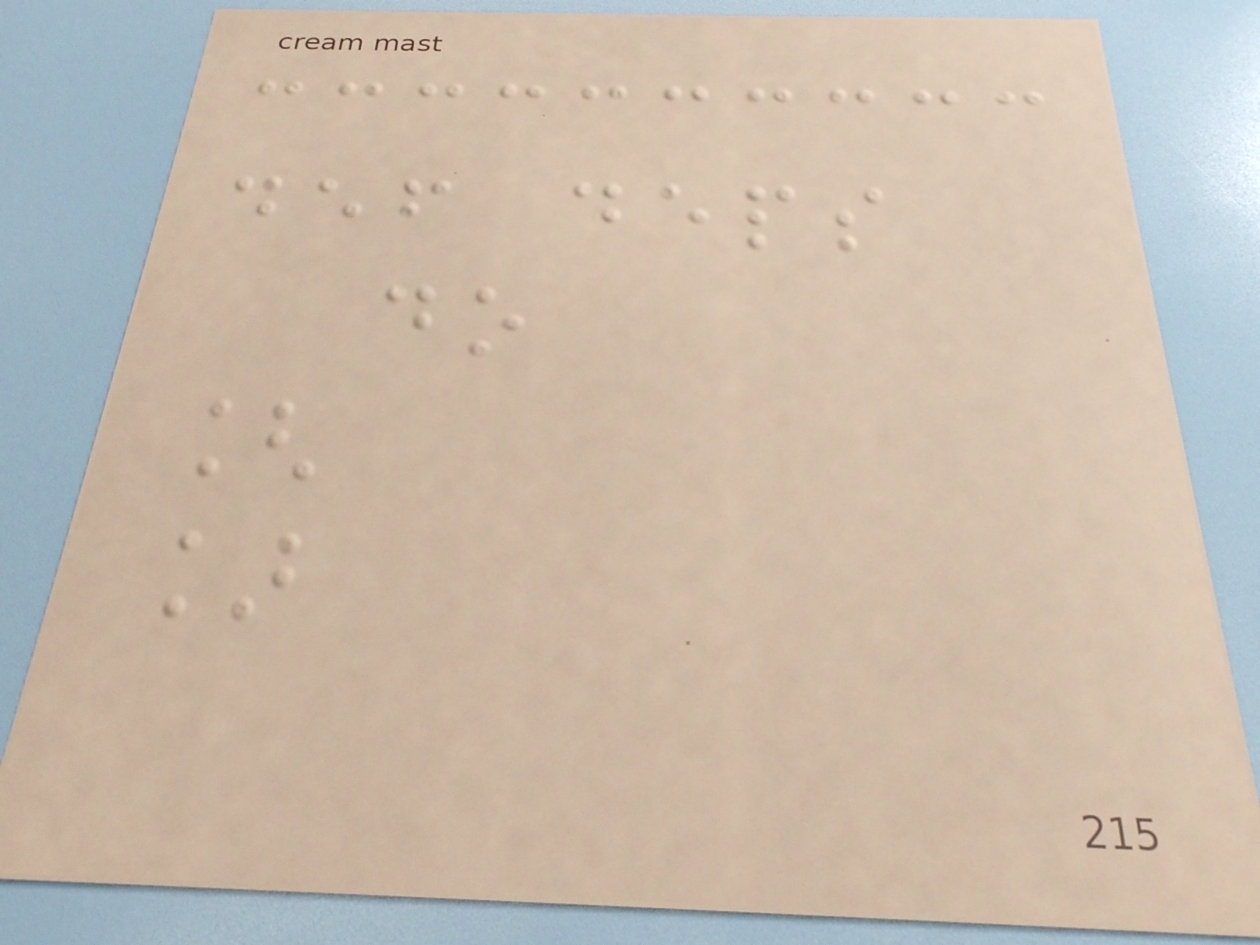def deps
do
[
]
